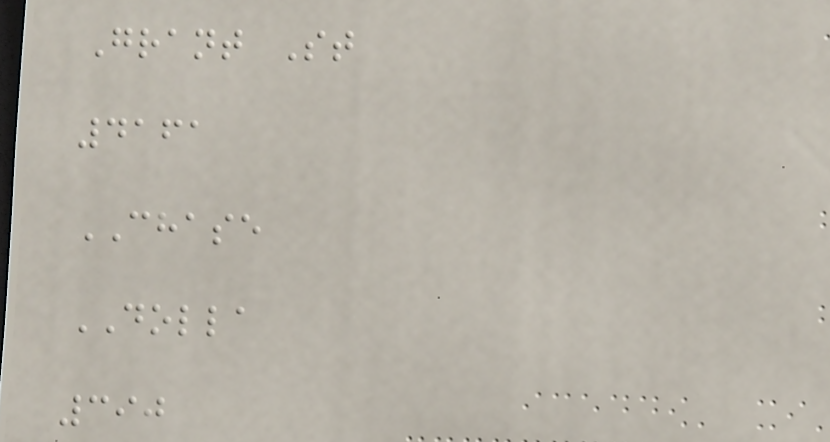Grant St
4161
CHASE
DOLLA
390
